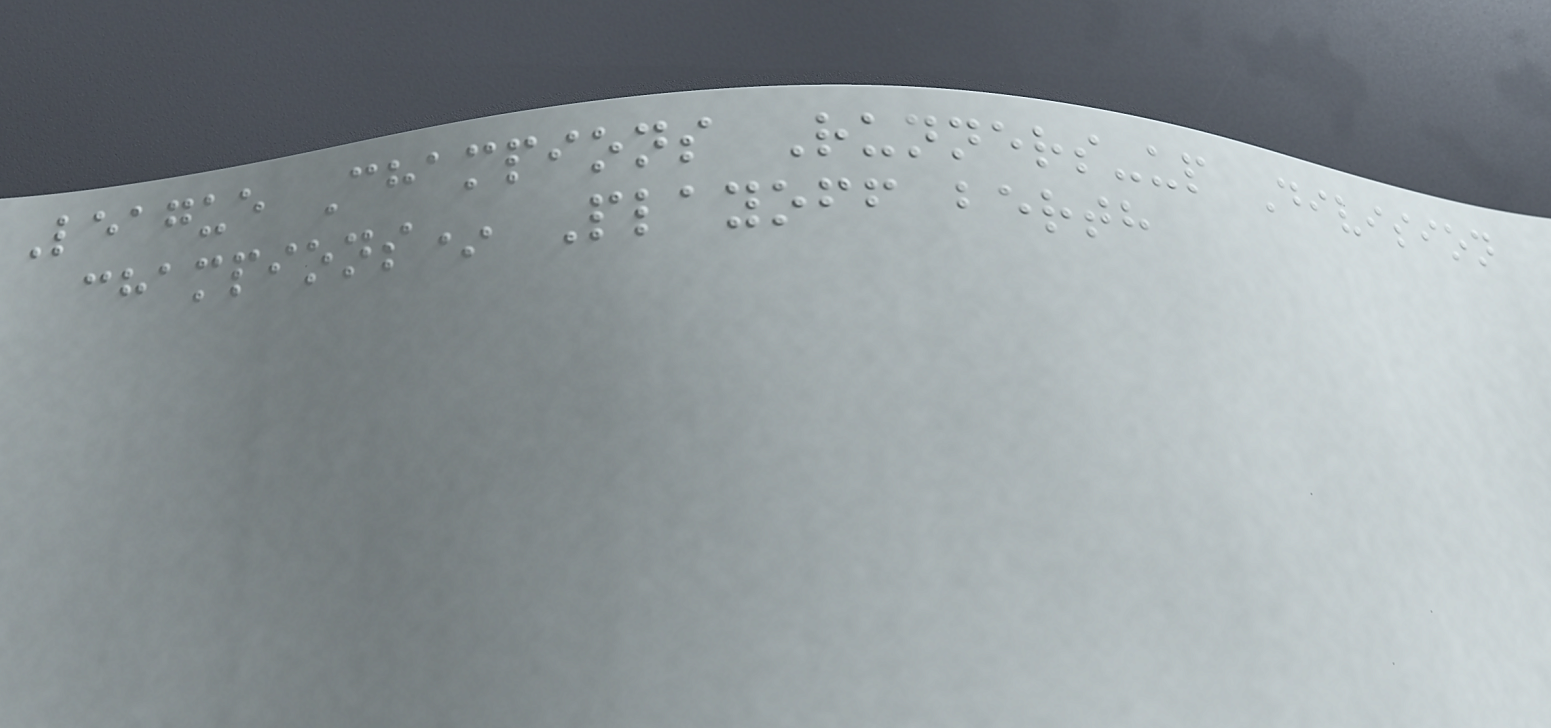League Champions Runners-up Division
champions* Playoff berth
